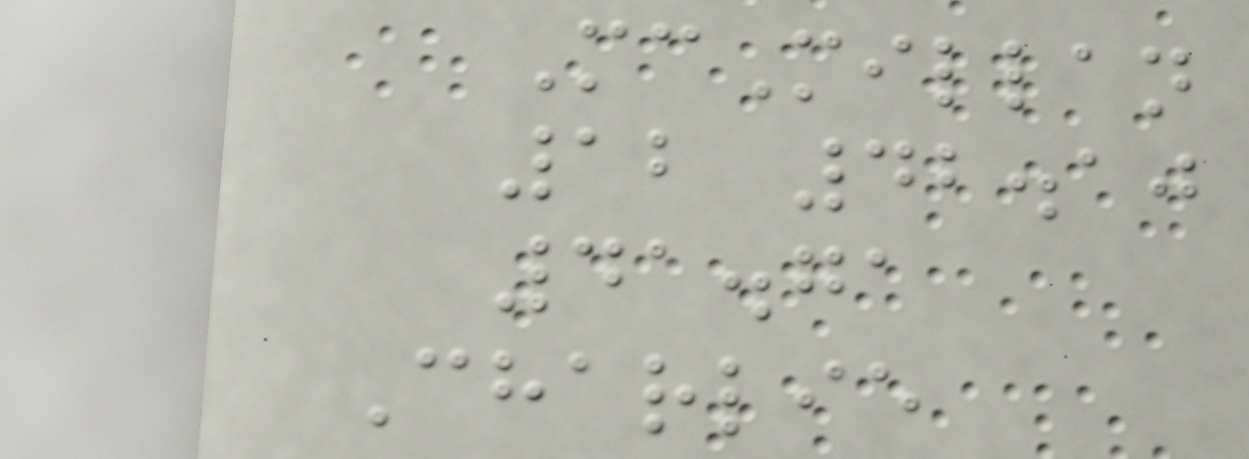McMillan
12 42.10
41.71
Charlie
